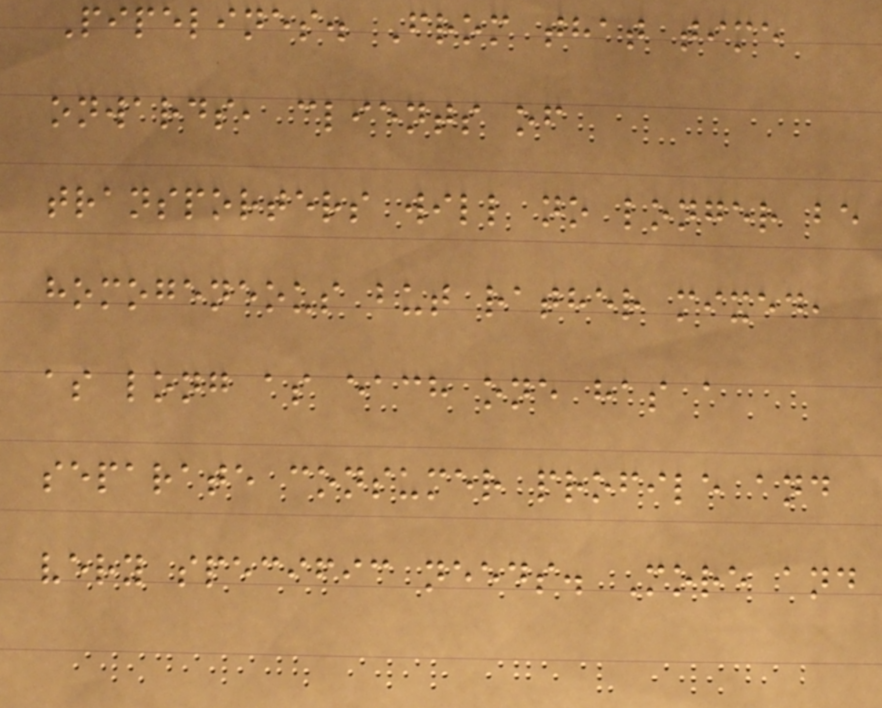Pipelines. From that time
onwards, clients of
transporters will no longer be
homogeneous but rather mixed,
as long as each one has a
separate consumer profile and
very specific needs. More and
